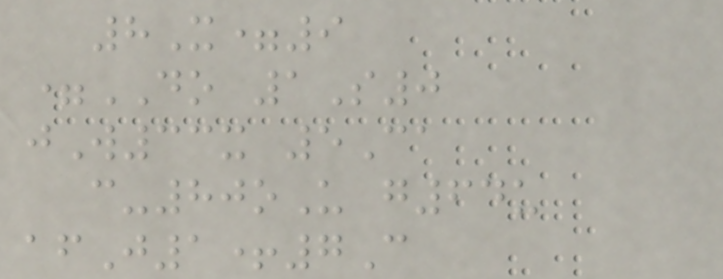8X=9
=DO 1S0
jW33x 5Ca
c-80oU g64u
afJ1+7C
